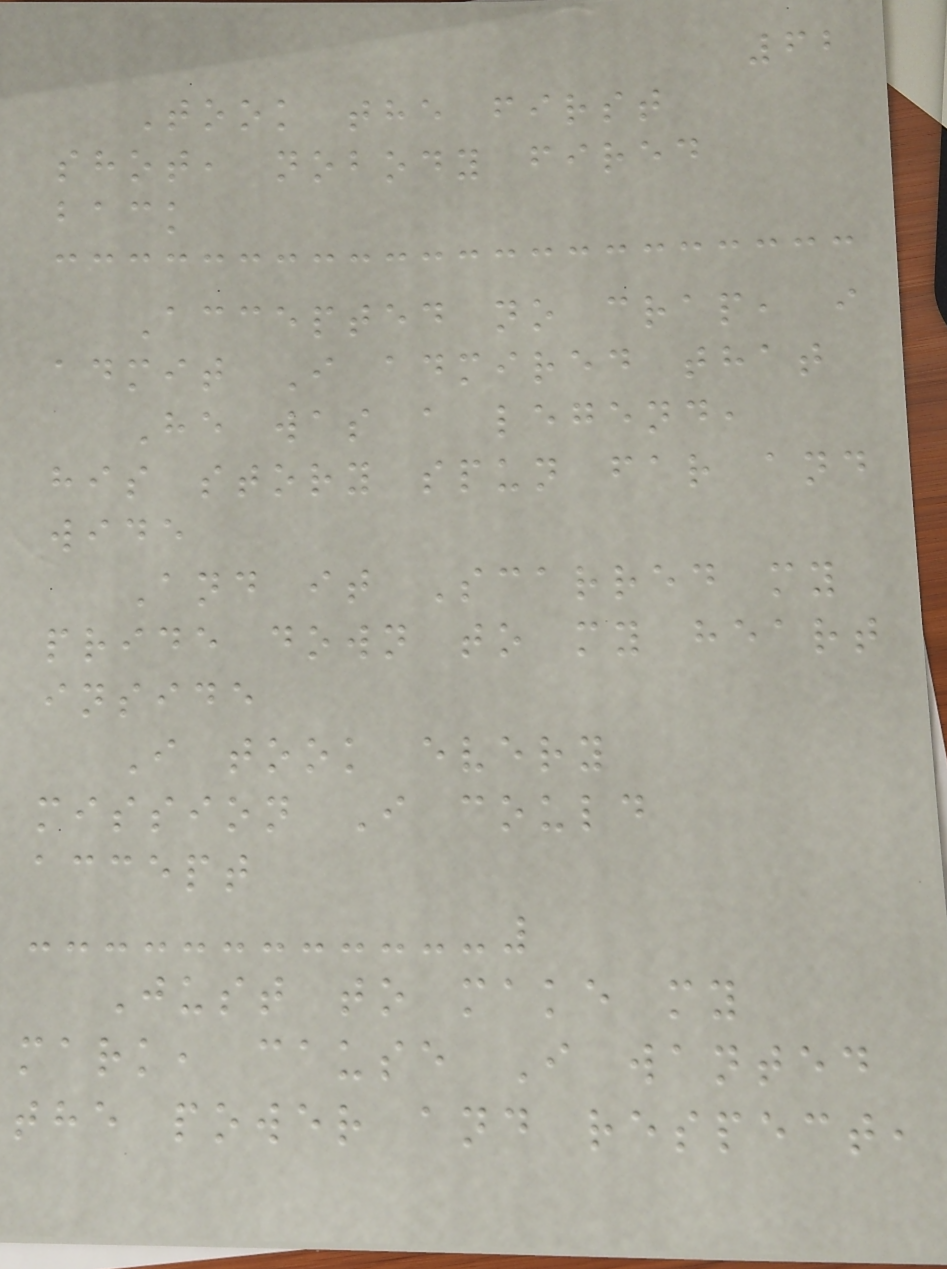62
Took the first
shot, nobody fired
back
Accepted no crap, i
admit I admired that
He was a legend,
his story spun far and
wide
And it Scarred my
pride down to my heart
inside
I took every
mission I could
accept
Just to make my
mark, cause I wanted
the power and respect,
